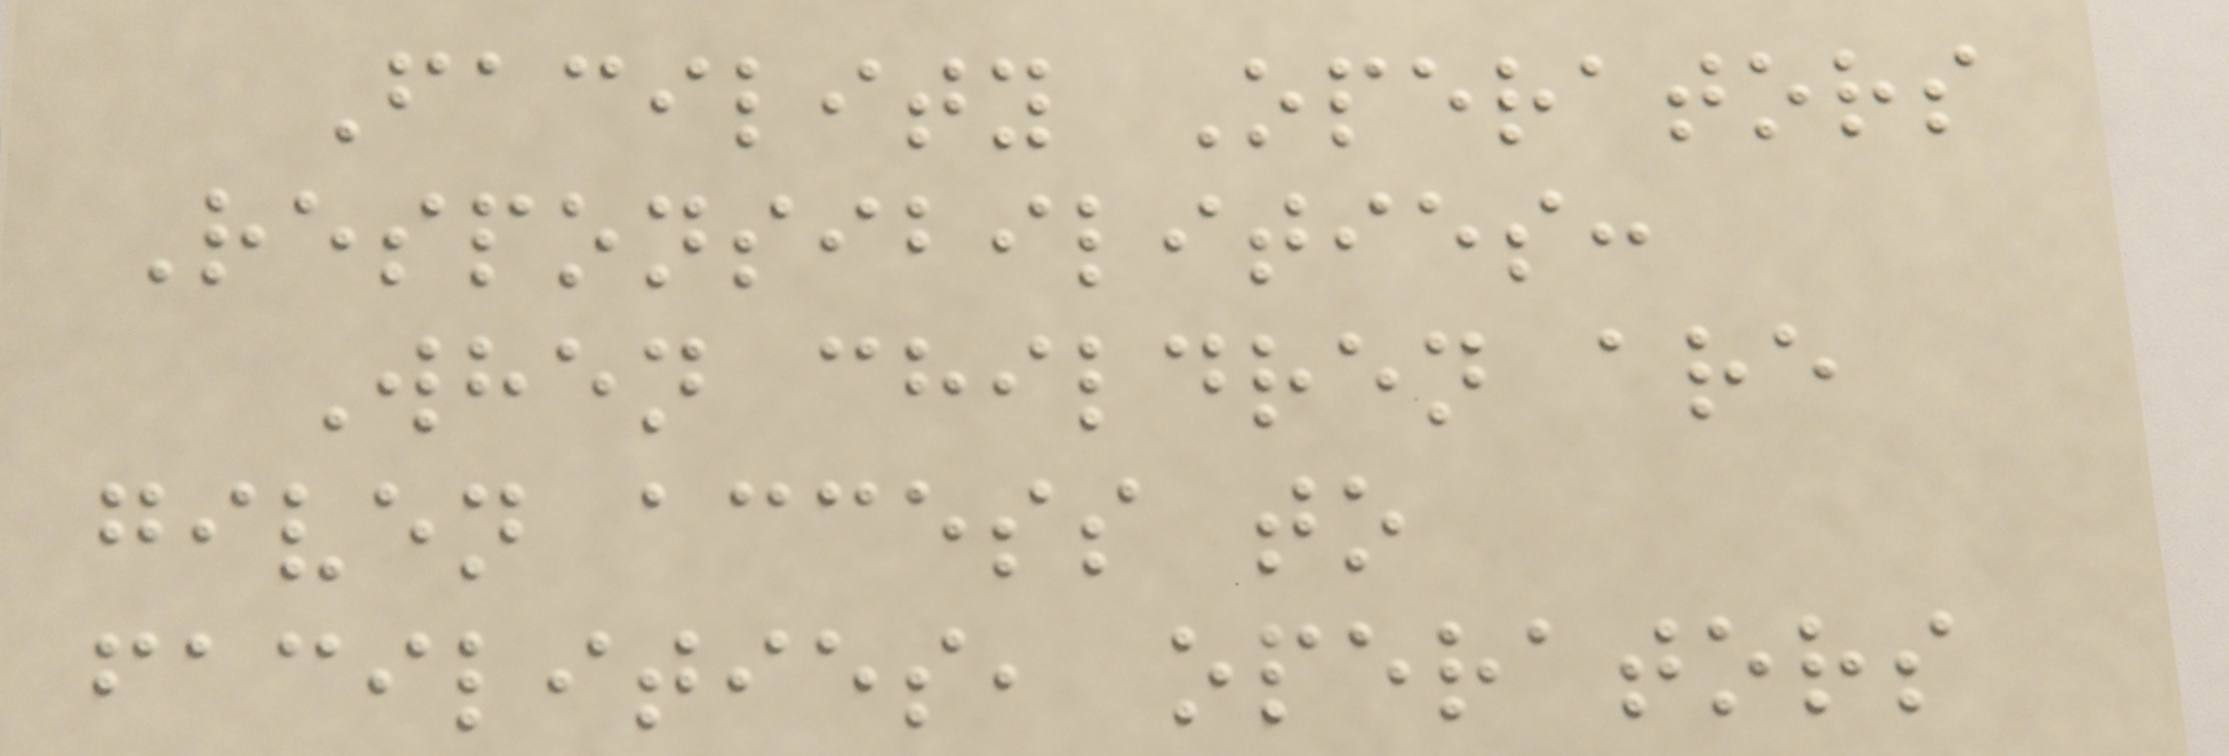Facility Operators
Responsibilities:
When children are
given access to
facilities, operators
